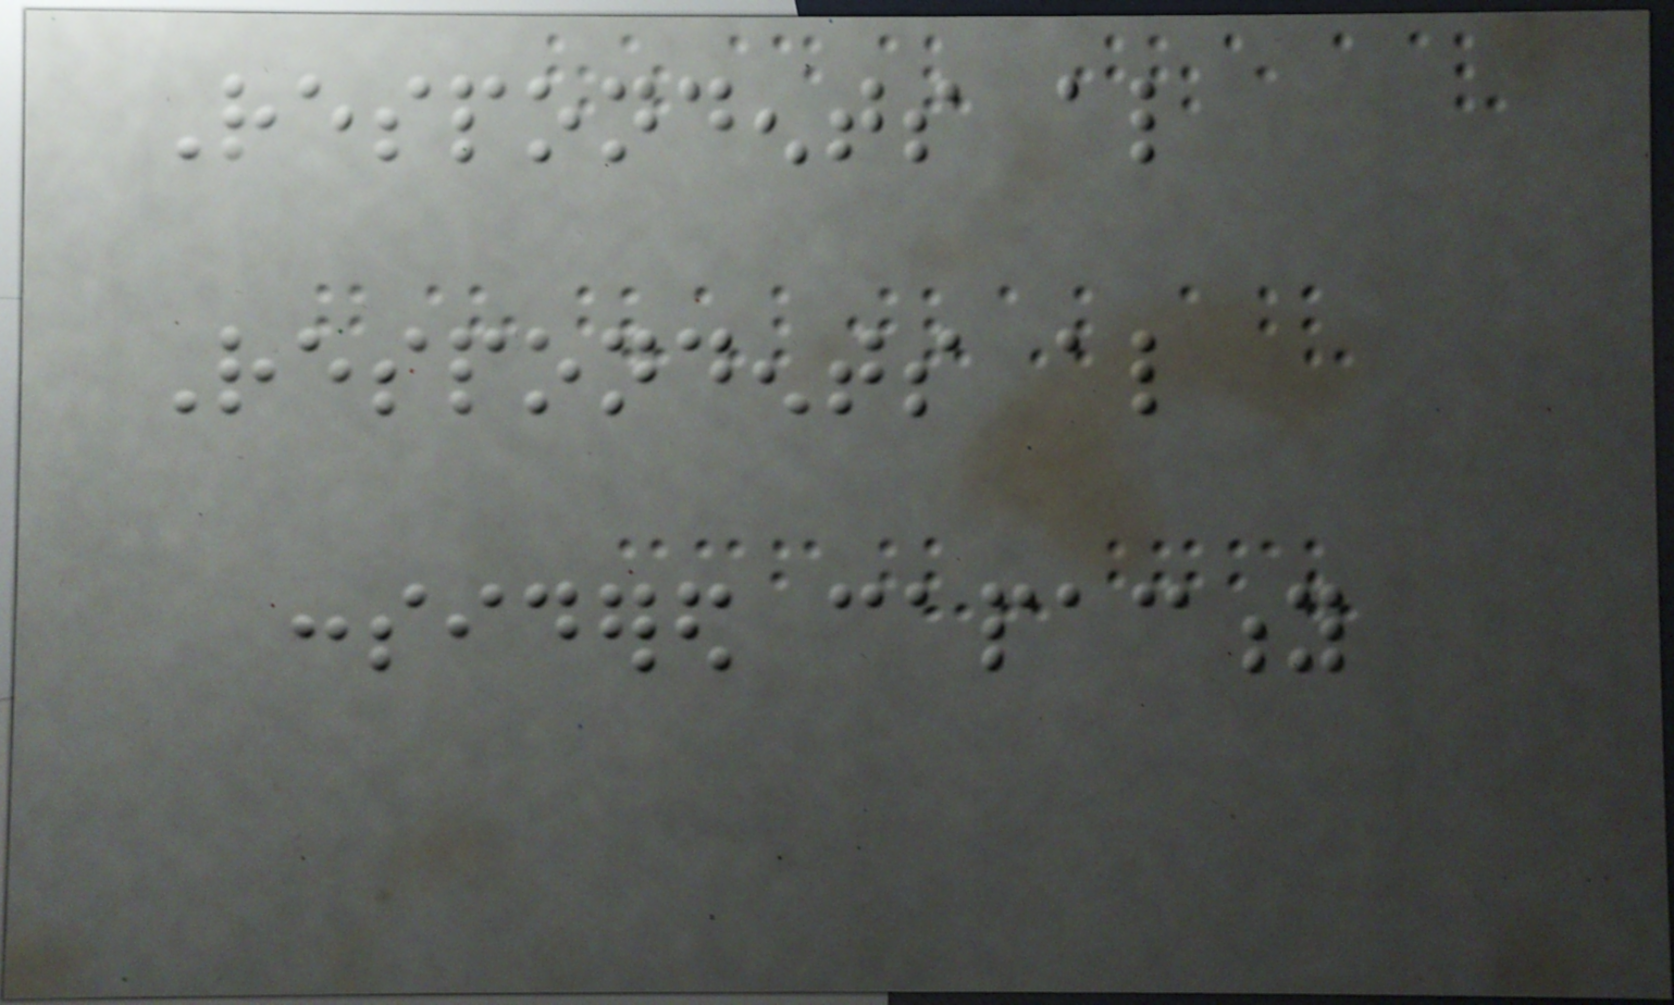Respondents also
Respondents also
considered capacity
